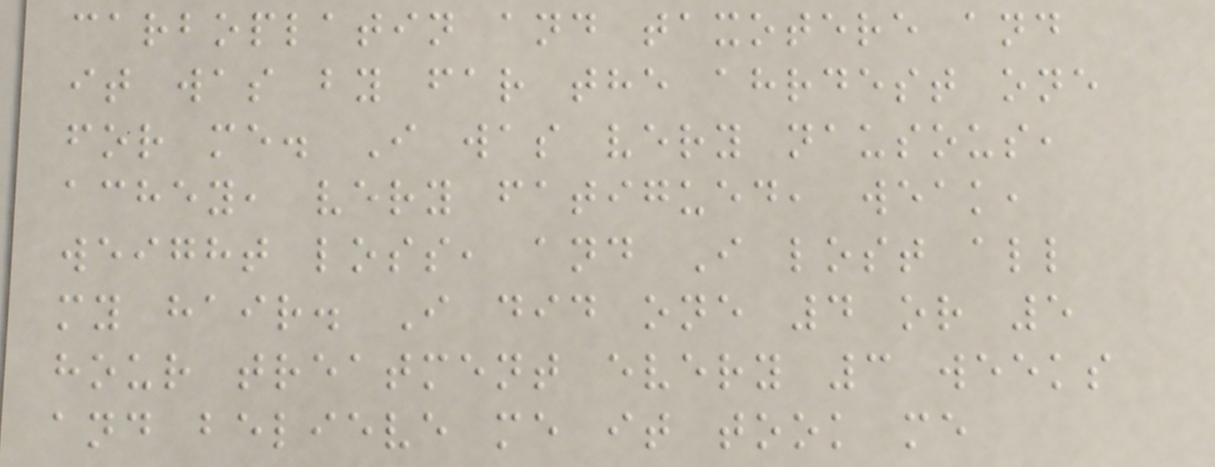carboplatin and taxotere and
it was by far the ahrdest one
for me. I was very nausous,
achey, very fatigued, weak,
weight loss, and I lost all
my hair. I did one 4 or 5
hour treatment every 3 weeks
and believe me it took me
